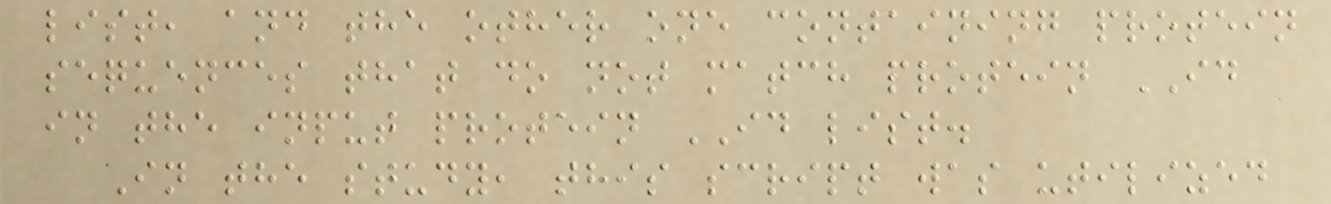list, and the other one containing protein
sequences that do not match protein ID
in the input protein ID list.
In the study, this script was utilized
